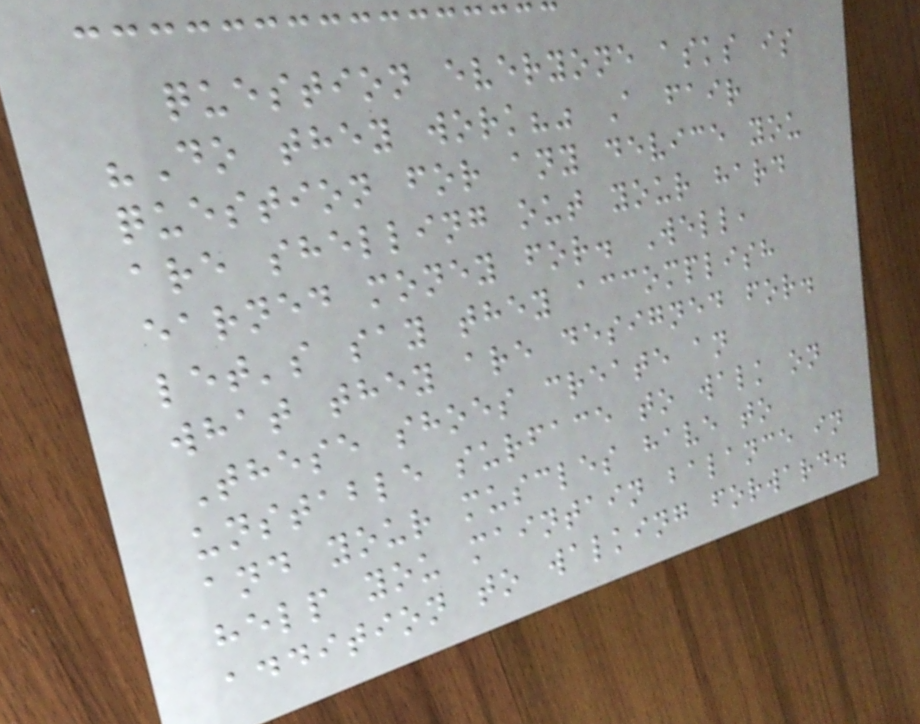question everyone asks is
"Do they work?" A fair
question for any device you
are shelling out your hard
earned money for. Well,
let's say they accomplish
what they are designed for.
These shoes create an
unstable surface to walk on
and your muscles have to
help you maintain balance in
addition to walking forward.
